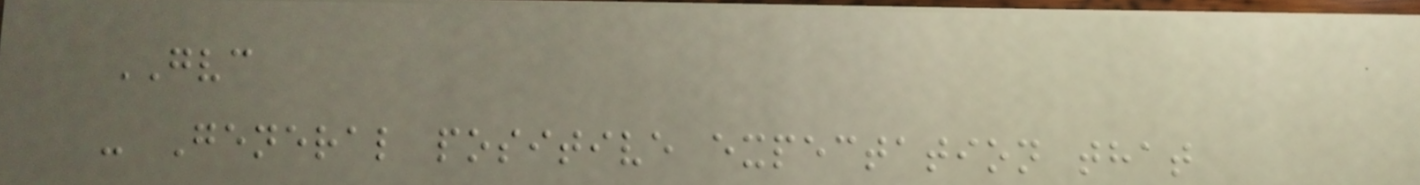GVC
- General positive expectation that
